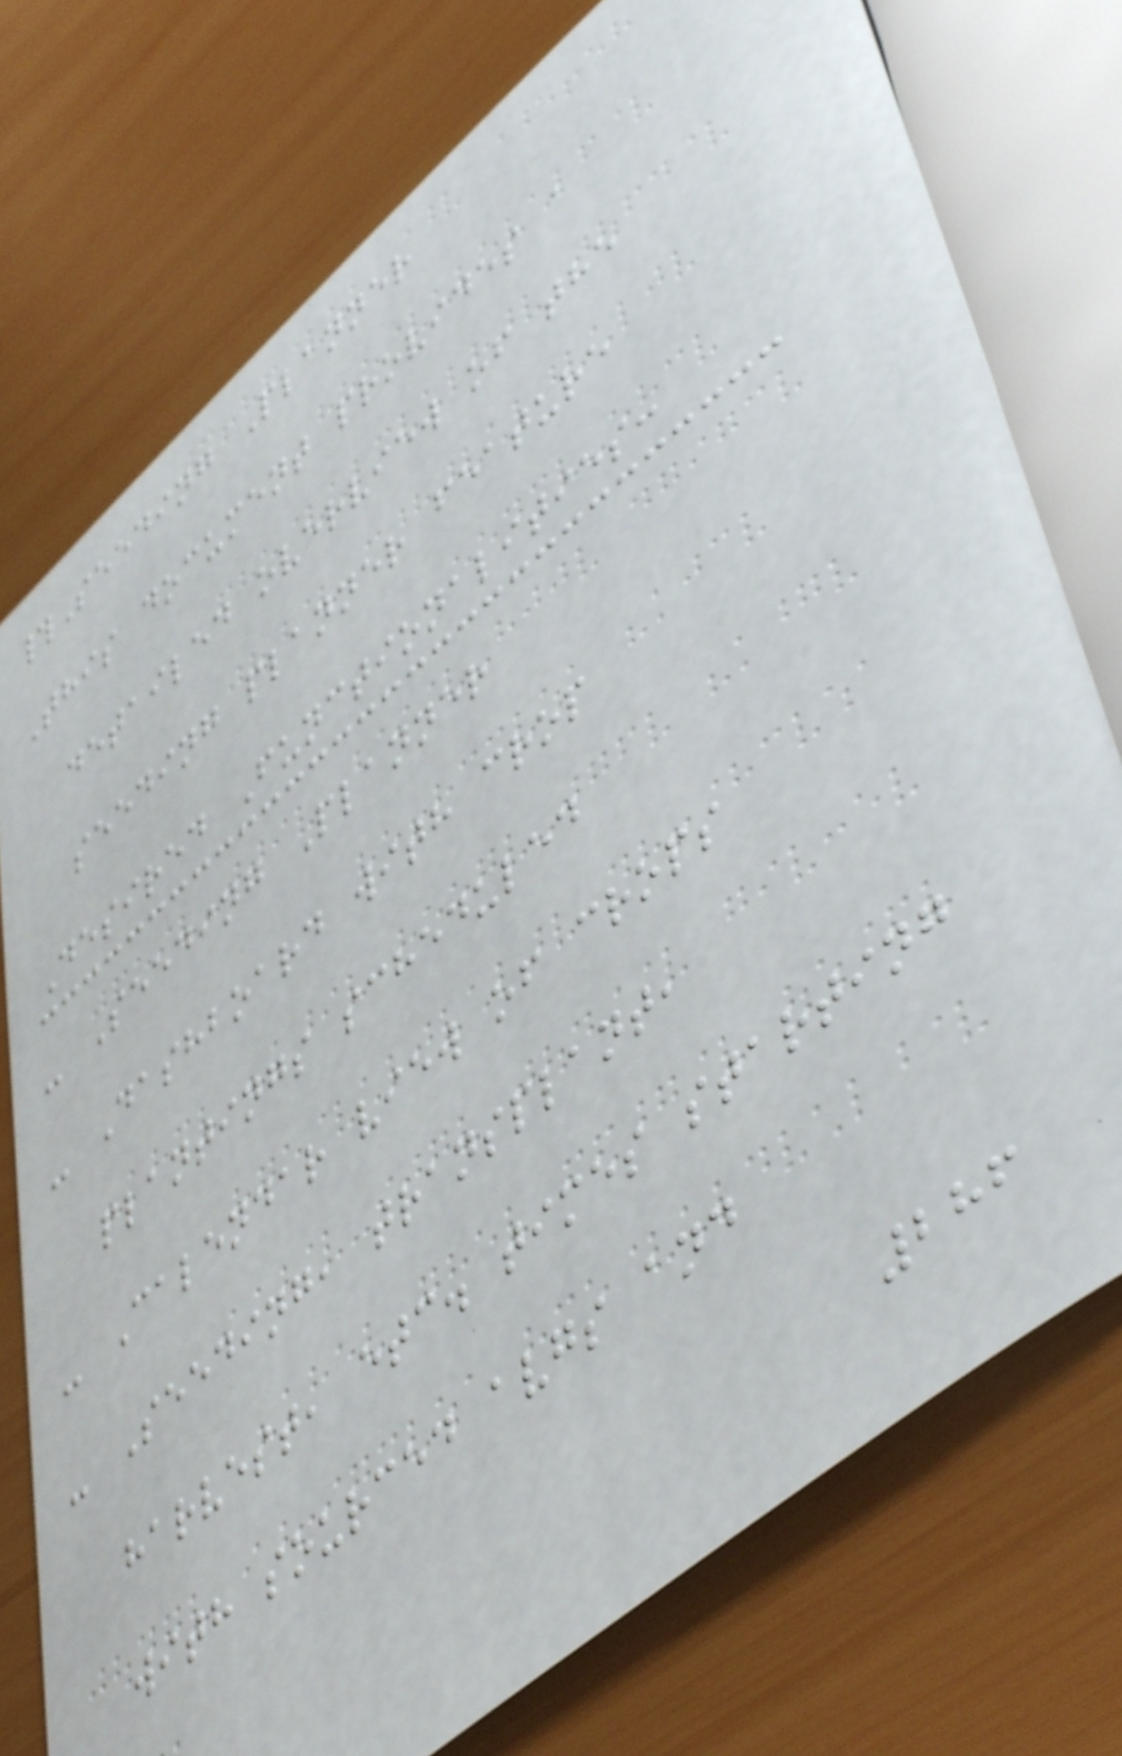#Seeding Planner
This document provides a
detailed overview of the
seeding planner feature
Desired Functionalities:
- Seeding Planner
- Dashboard with crop
plantings scheduled
- Calendar view of crops
- Seeding, transplant,
harvest, etc. times starting
with sourced avgs and
286
